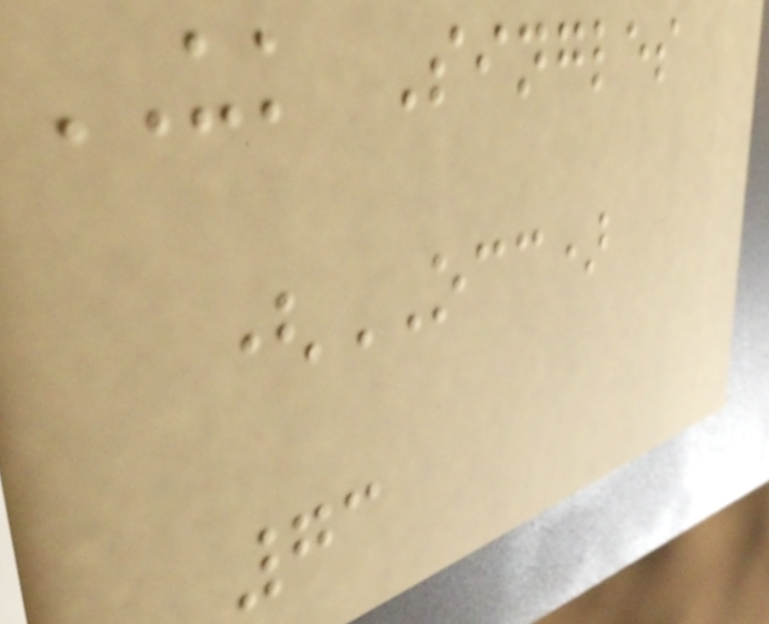UK Singles
(OCC)
73
